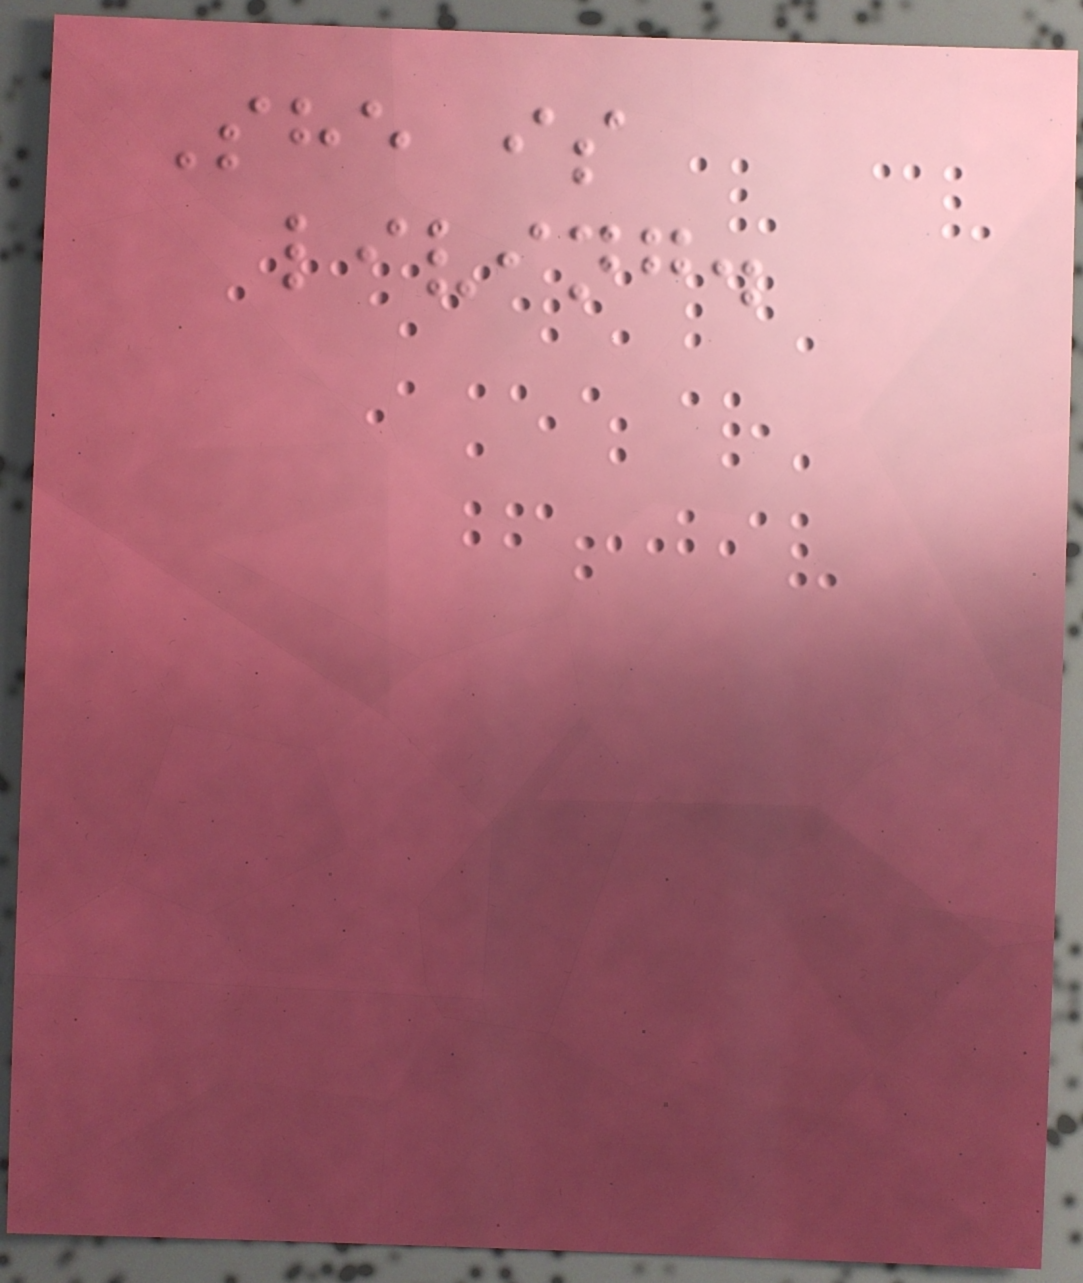She is
living.
